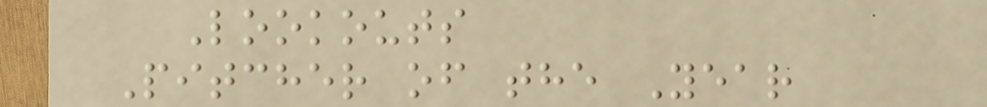Lookouts
Pitcher of the Year
